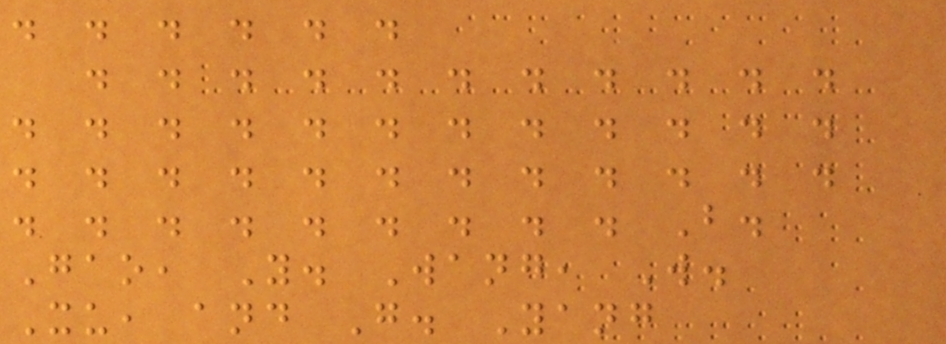. . . . . .
. . . . . . . . . . .
. . . . . . . . . . . .
. . . . . . . . . . . .
. . . . . . . . . B.
Gao, Y. Wang, W.
Xu, and G. Yang
